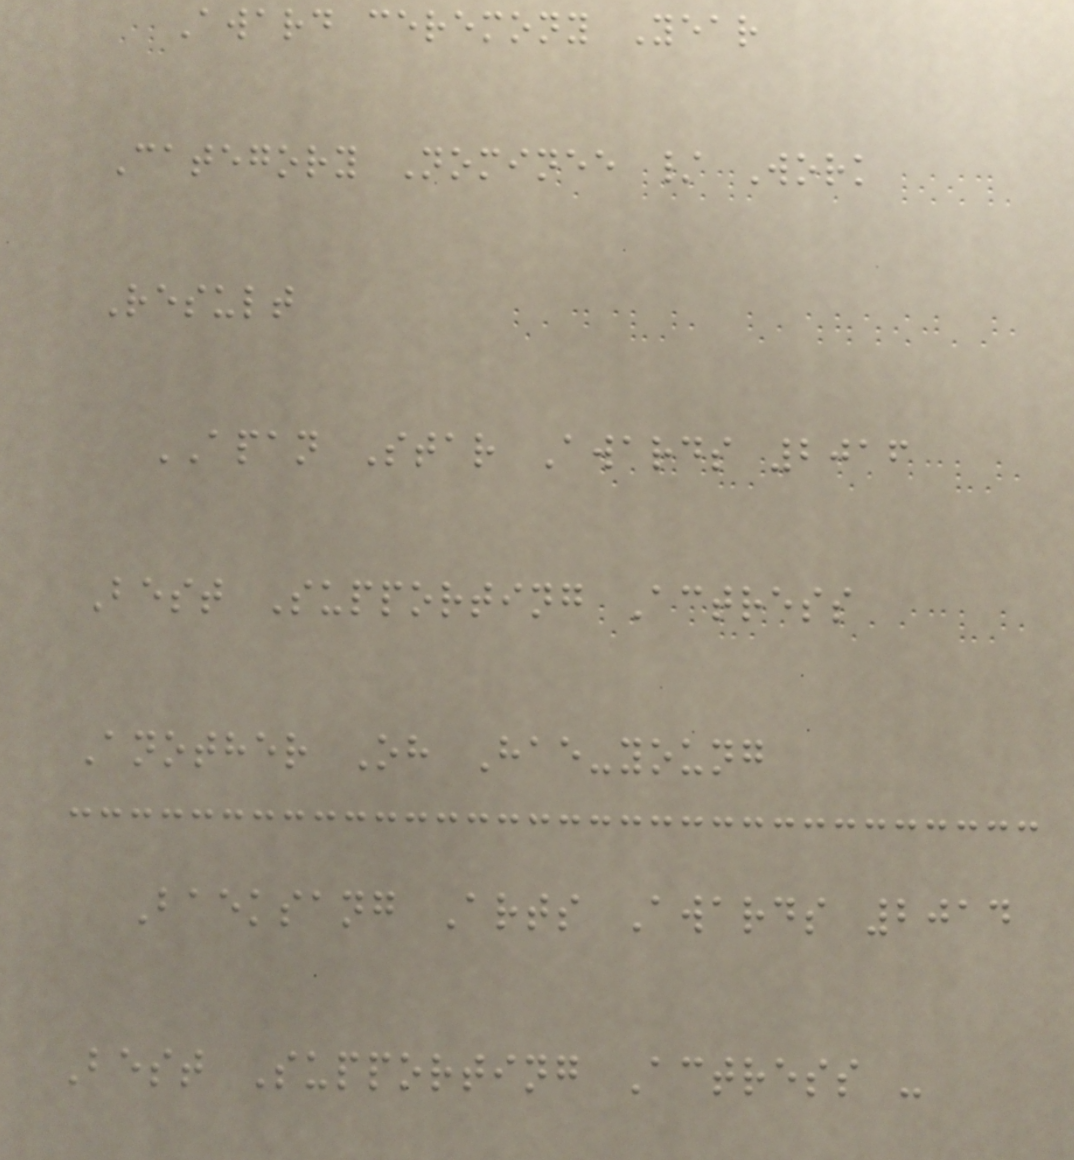Award ceremony Year
Category Nominee / Work
Result
APAN Star Awards 2016
Best Supporting Actress
Another Oh Hae-young
Baeksang Arts Awards 2014
Best Supporting Actress -
